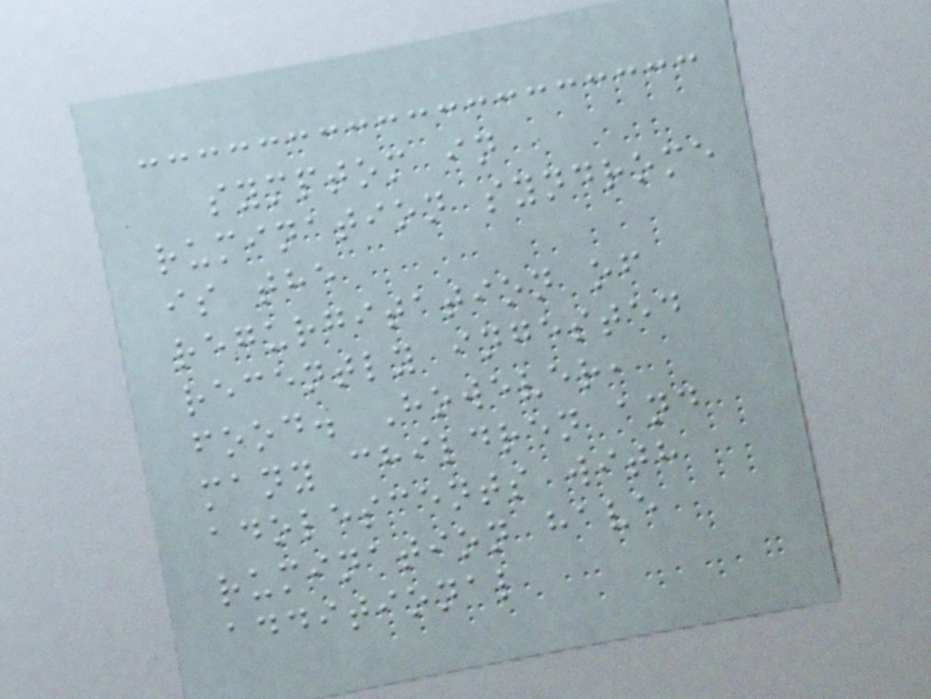symptom in
rumination syndrome
is the
regurgitation of
recently ingested
food. However,
many children and
adolescents with
rumination have
additional
